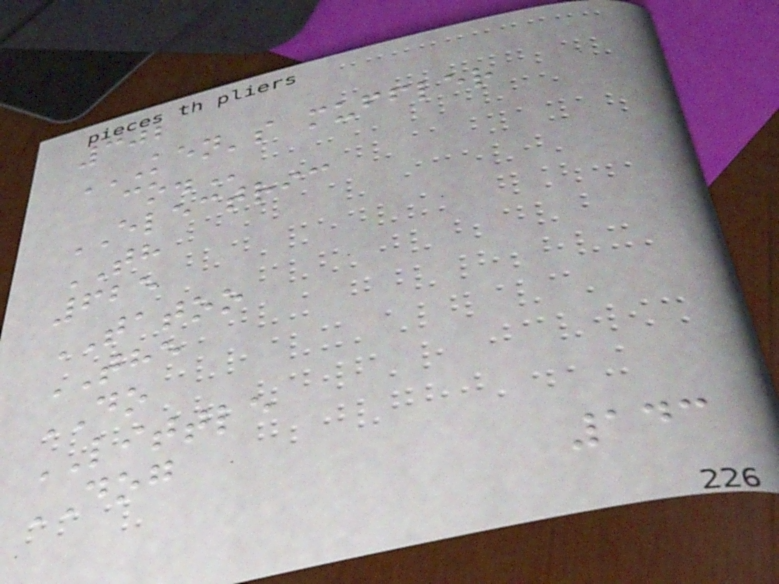302
KEN'S MUFFLER
CO.
ELECTRIC
TH
625
TATOO
THE
DO
LITTLE
DOG
143
